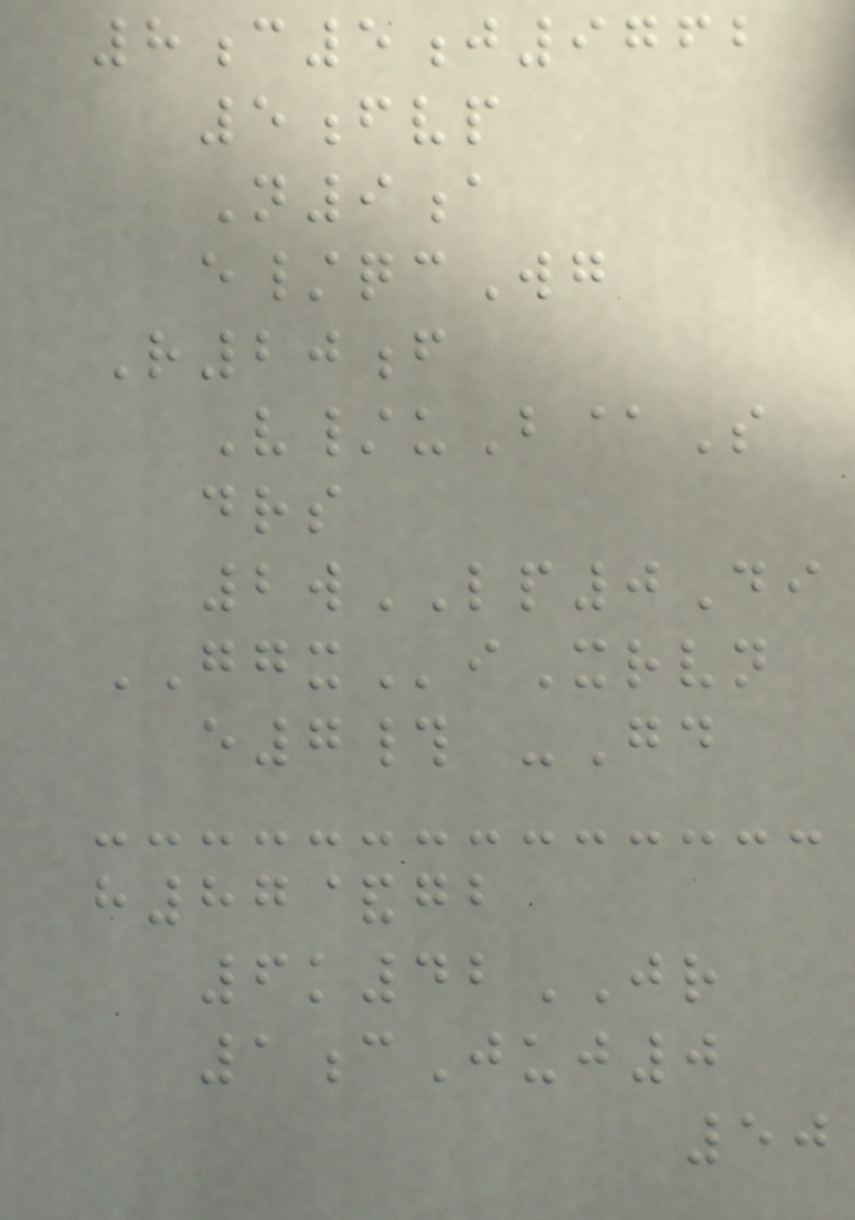8c5j9762
5fvp
N9a
e/qcWg
R20f
V/uB@S
drs
2wLP0Di
GGXiXrvn
e7# -Gd
h87&gb
6k42JR
1cJuj0
50
